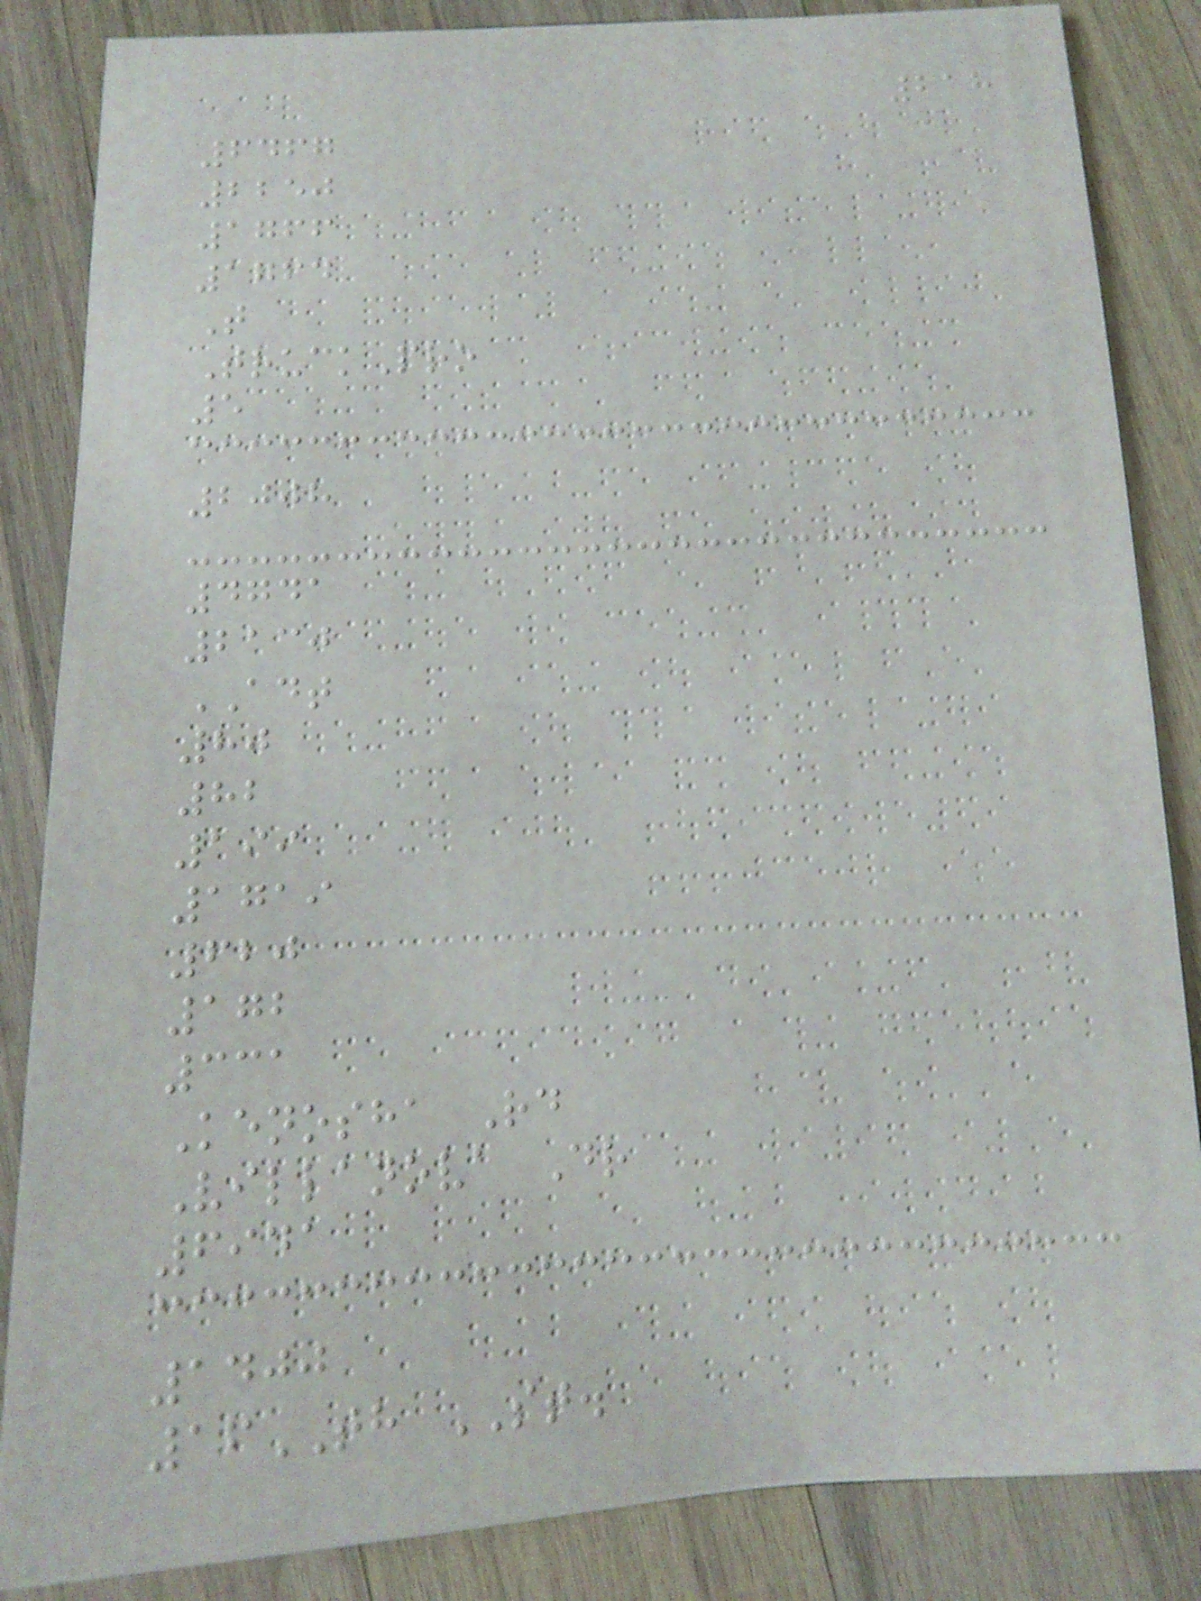218
6467
2250
1766
1764
T
TruckPro
5
2008
4741
2130
ADT
80
82
199
1719
620
172
331
Kenosha Rd
Villanova Dr
6941
1400
16TH ST.
